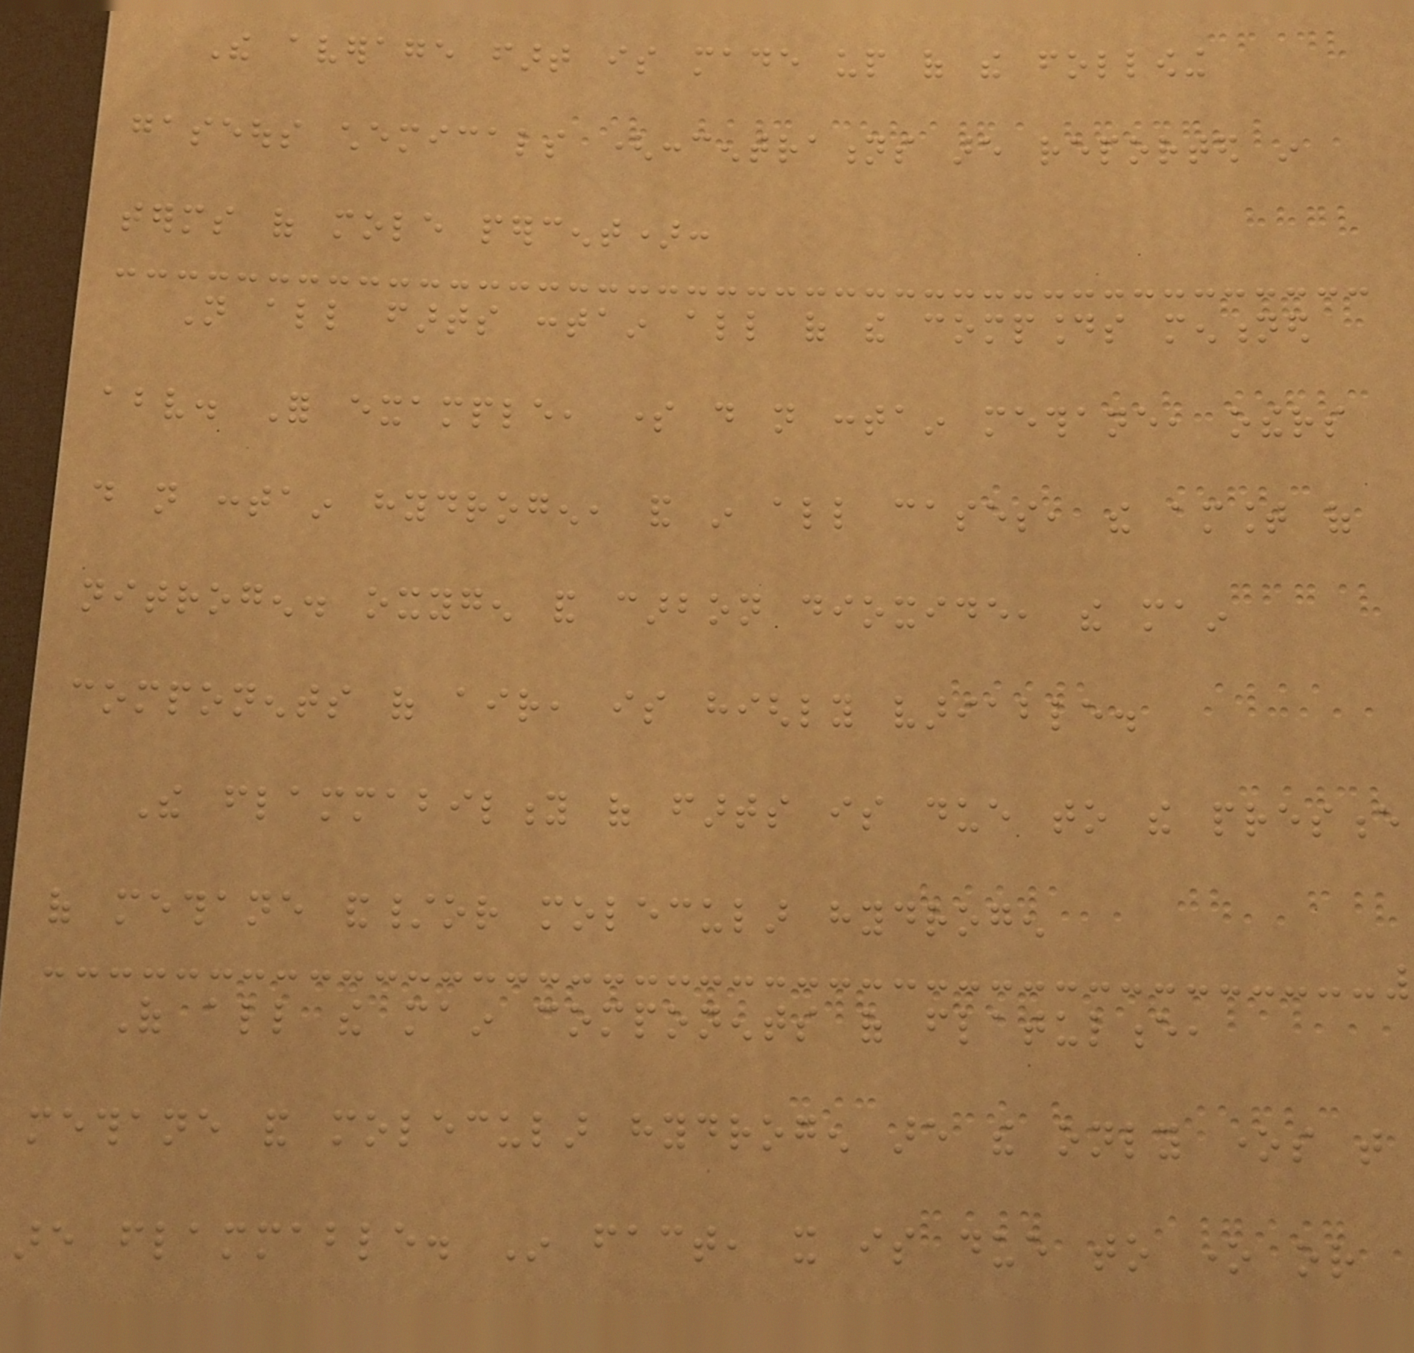The average fart is made up of the following
gaseous chemicals (concentrations are reported in
terms of mole percent):
Not all farts contain all of the compounds mentioned
above. For example, some do not contain methane, others
do not contain hydrogen, and in all cases, the amount of
nitrogen. oxygen and carbon dioxide, the main
components of air, is highly variable.
The flammability of farts is due to the presence
of methane and/or molecular hydrogen
Of all the main components of flatulence,
methane and molecular hydrogen are the only ones that
are flammable. In fact, it is due to one or
